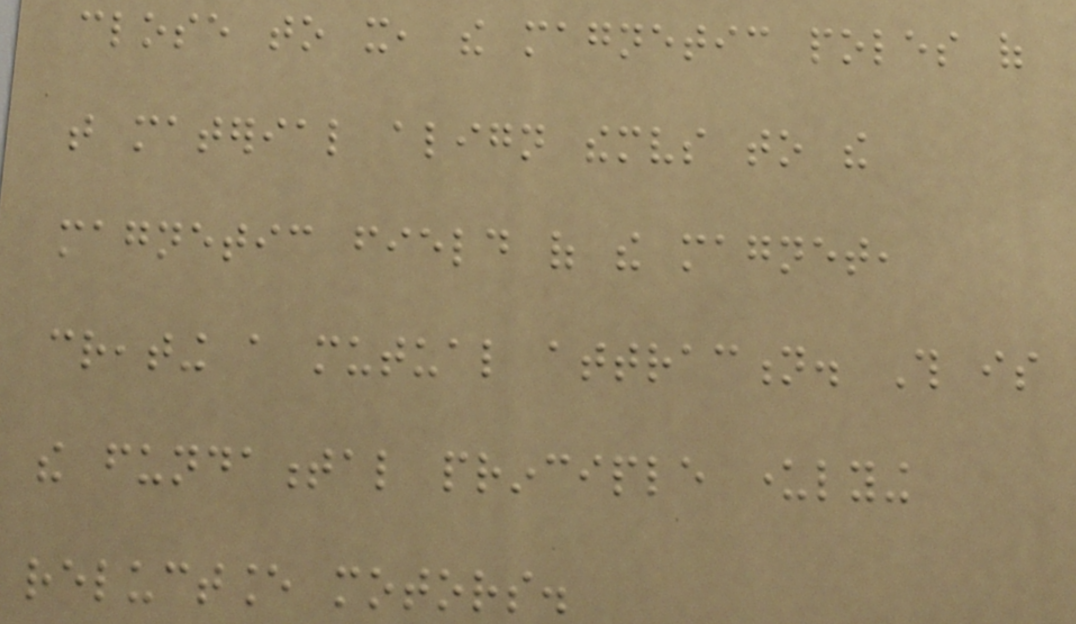close to it, the magnetic poles of
that material align themselves to the
magnetic field of the magnet,
creating a mutual attraction. This is
the fundamental principle underlying
reluctance motors.
